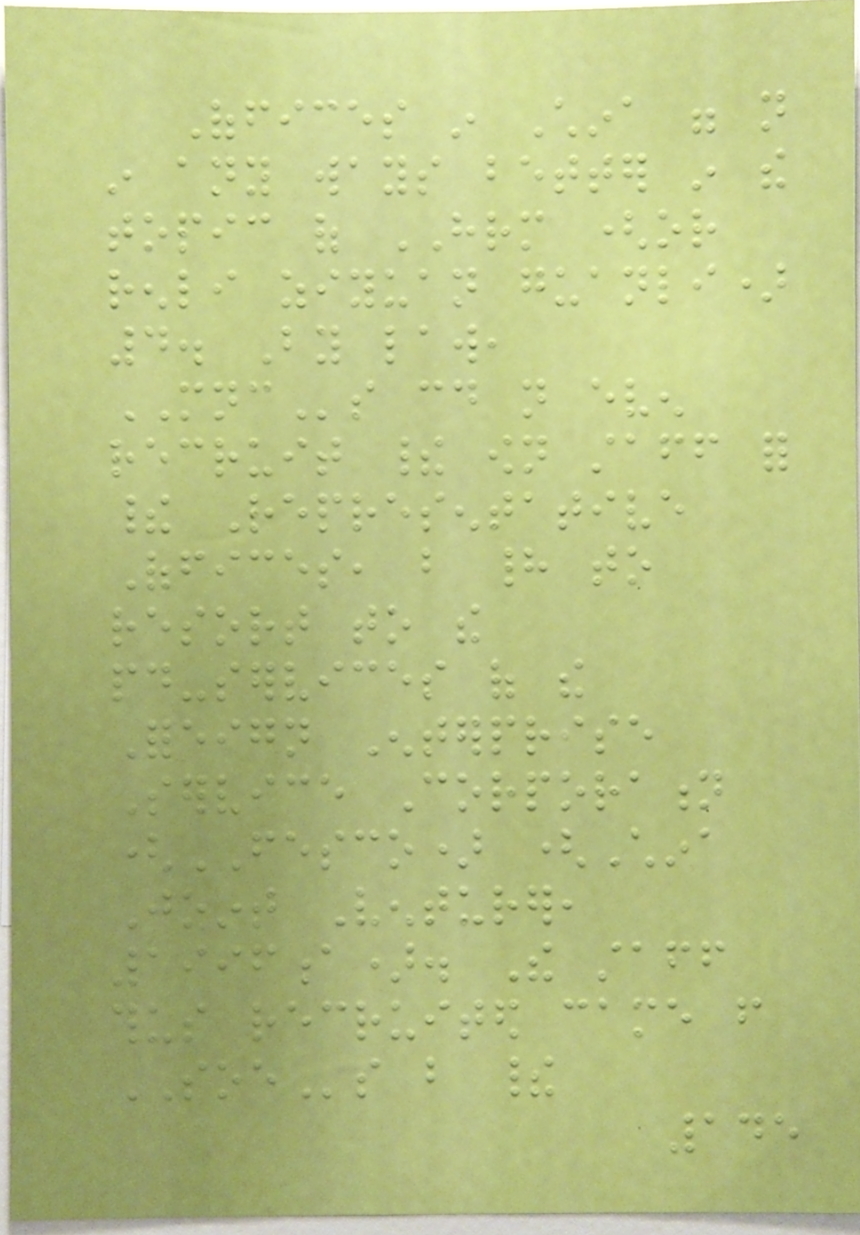Offices in China were not
in any ways better in the
topic of HRM (or
renli ziyuan guanli)
4. By law,
MNCs could not even
recruit their own staff for
their Representative
Offices, but had to
resort to the
paid-services of the
Foreign Enterprise
Service Corporation
(FESCO) (China
Joint Venturer,
1996a). The staff
thus recruited came from
SOEs but their
145
